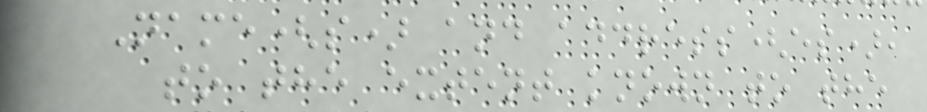Name(s) and address(es),
to the extent known to the
